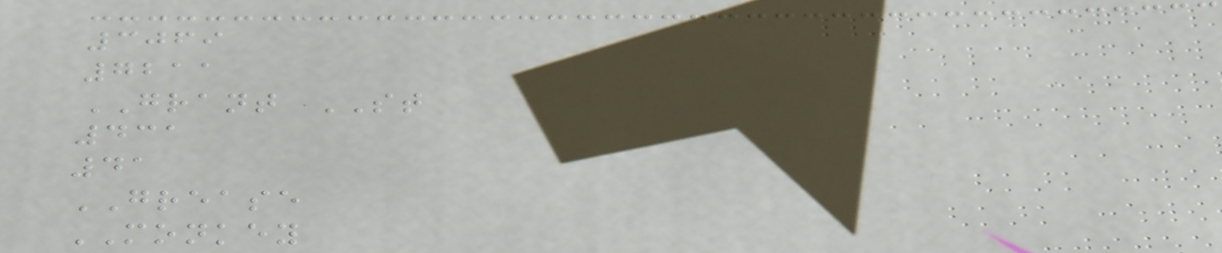3069
7211
GRANT ST
431
41
GREASE
MONKEY
